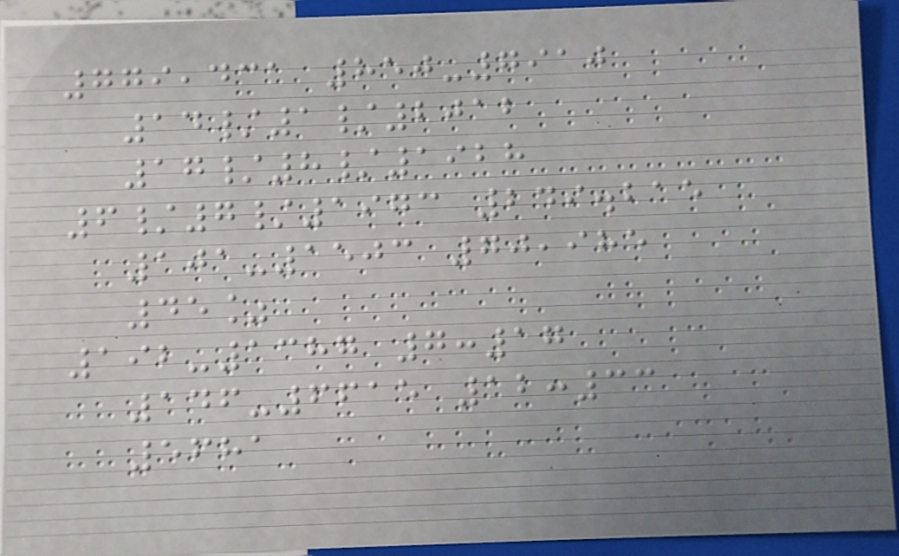779,431 850-7910
14/1/2012
17/8/1928
6/7/1973 249.215
101-1503 70,985
45%
192-1387 7:17
146-6615 12:33
5681
